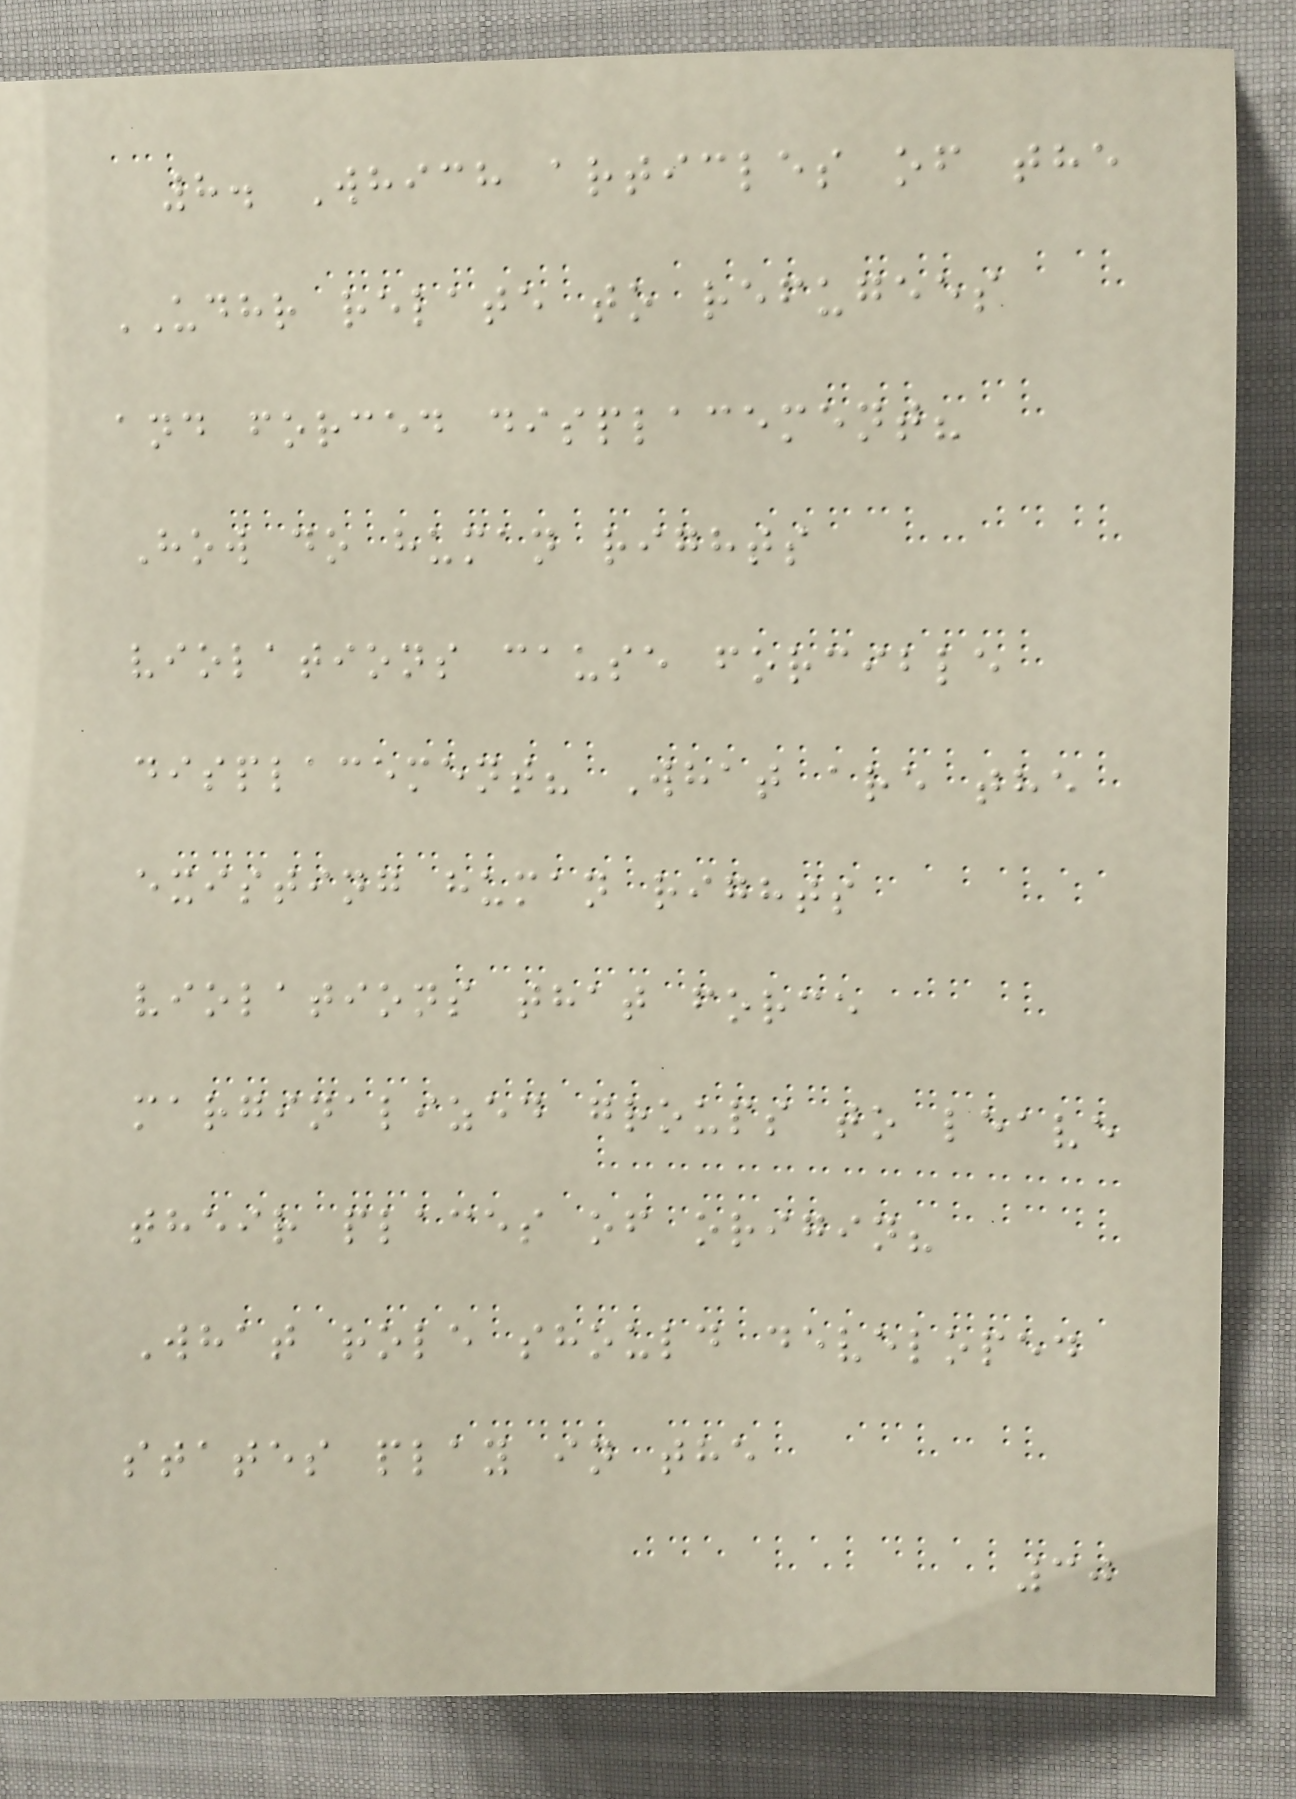8. Which articles of the
UDHR relate to refugees
and forced displacement?
How do human rights
violations cause forcible
displacement? What are the
existing human rights
violations that force
marginalized groups to leave
their places of origin?
What role should developed
states play in the
30
